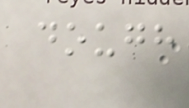dough
